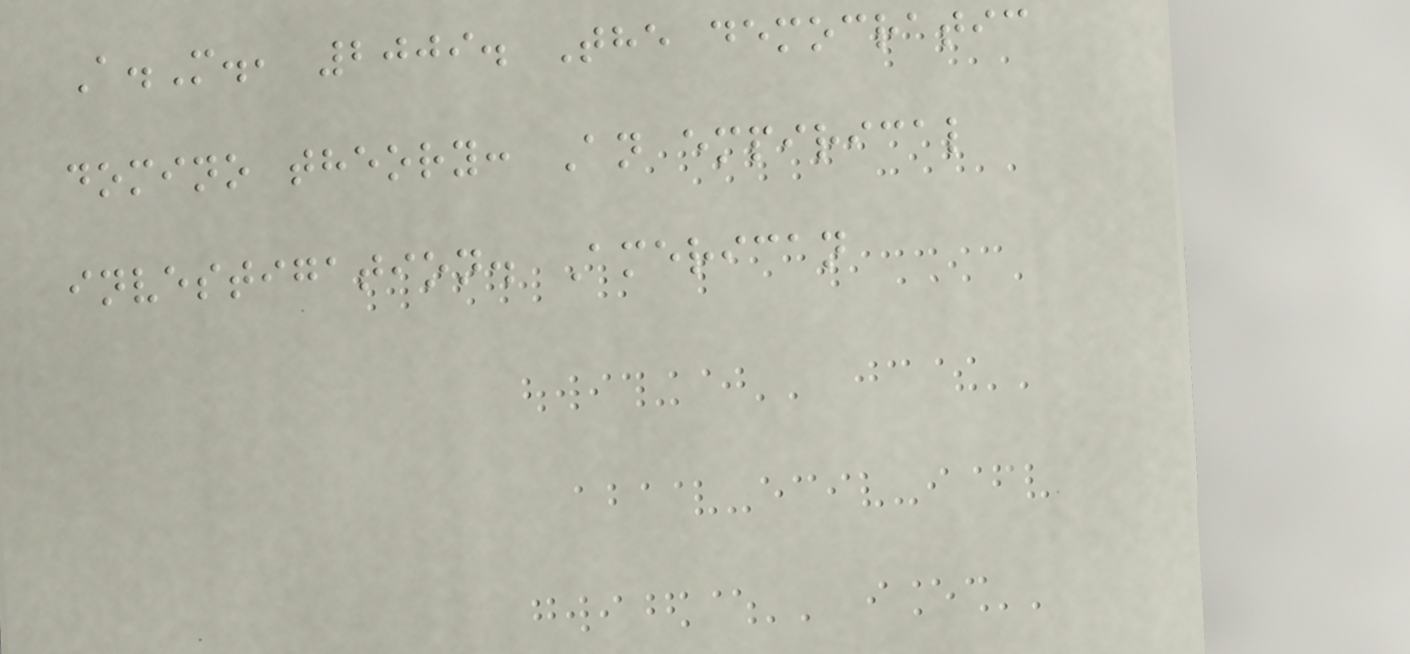A.M., 2009. The democratic
domino theory: An empirical
investigation. American
